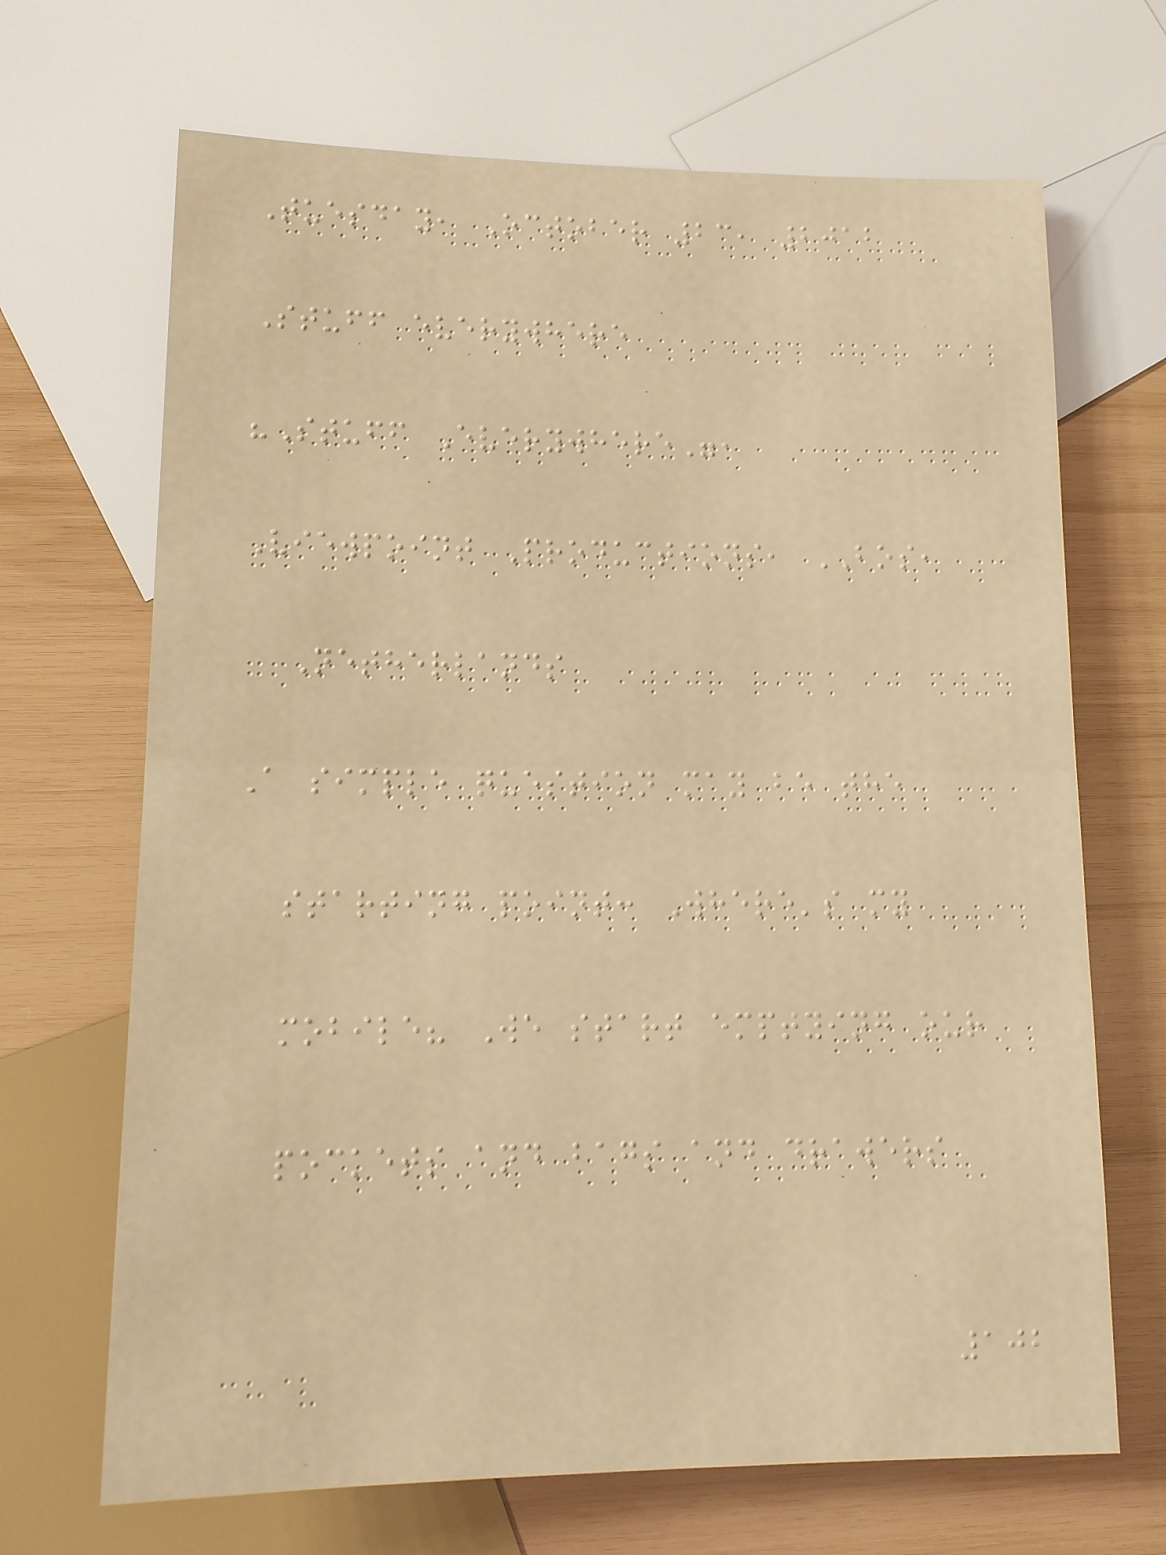Tuesday, October 23, 2012
Stuff everywhere
"Stuff Everywhere",
Viewpoint Productions, BOS,
Netherlands
A simple question may be the
starting point: Where's my
mobile? We start emptying our
pockets and bags and drawers
102
